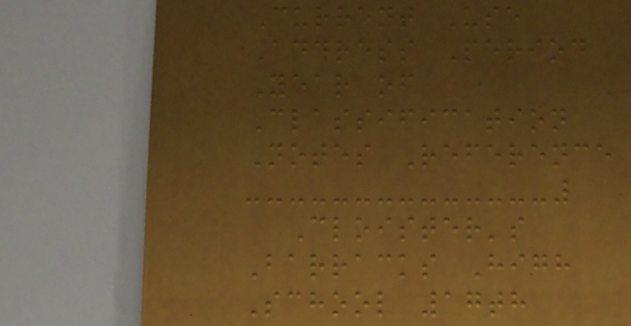Current Use
Address Period
Year of
Classification
Notes Reference
Cloister's
Barracks High
School 17th
